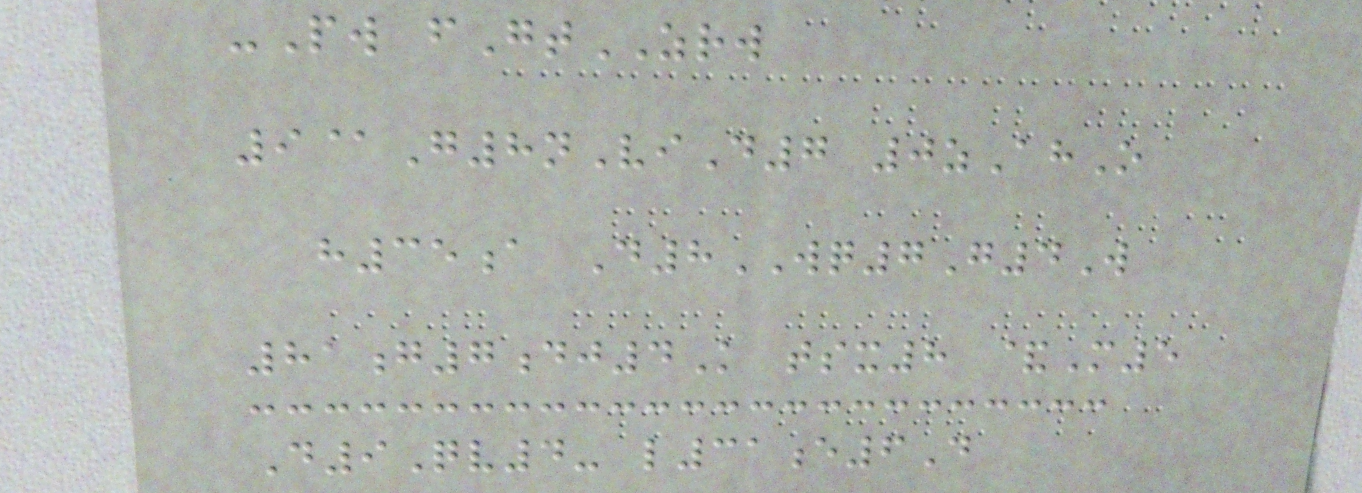-Pw fGtZRW
9@G8nViD7 0zAhO
h35a D8WQ7G4W
81g7dj4K tsx8 &M5
D9Qv4- l31e6D
